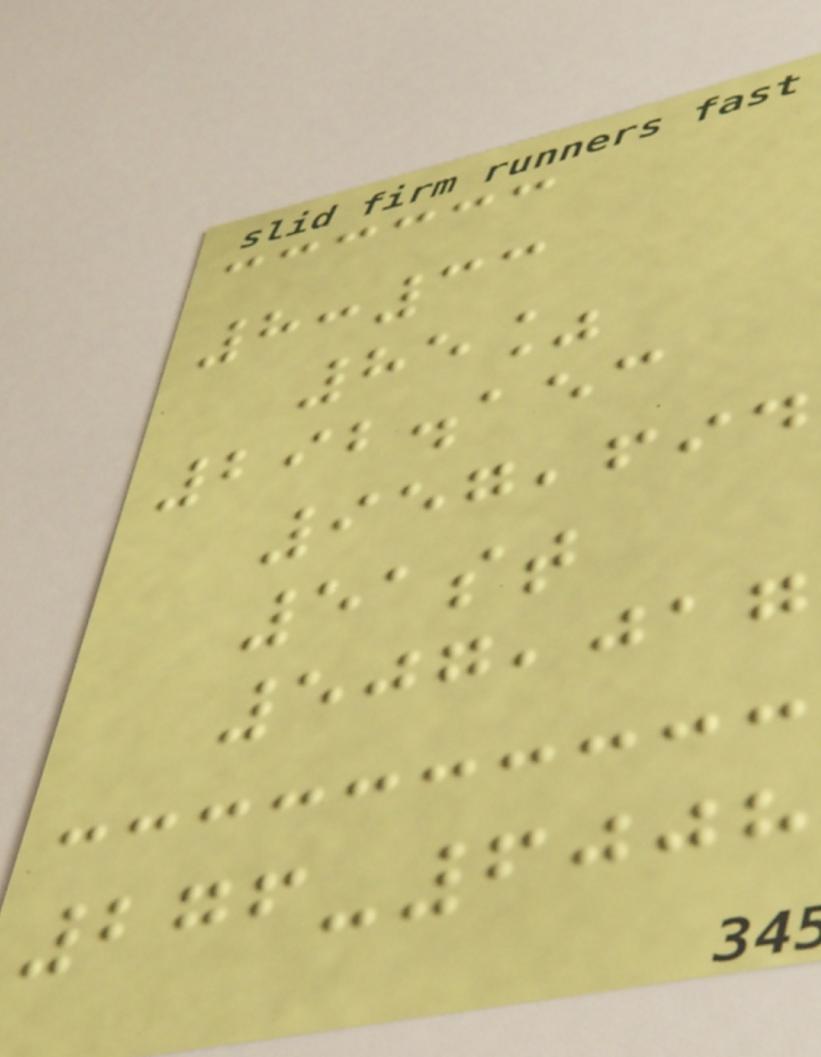8:33
85%
292.153
957,694
51st
507,017
276-6008
